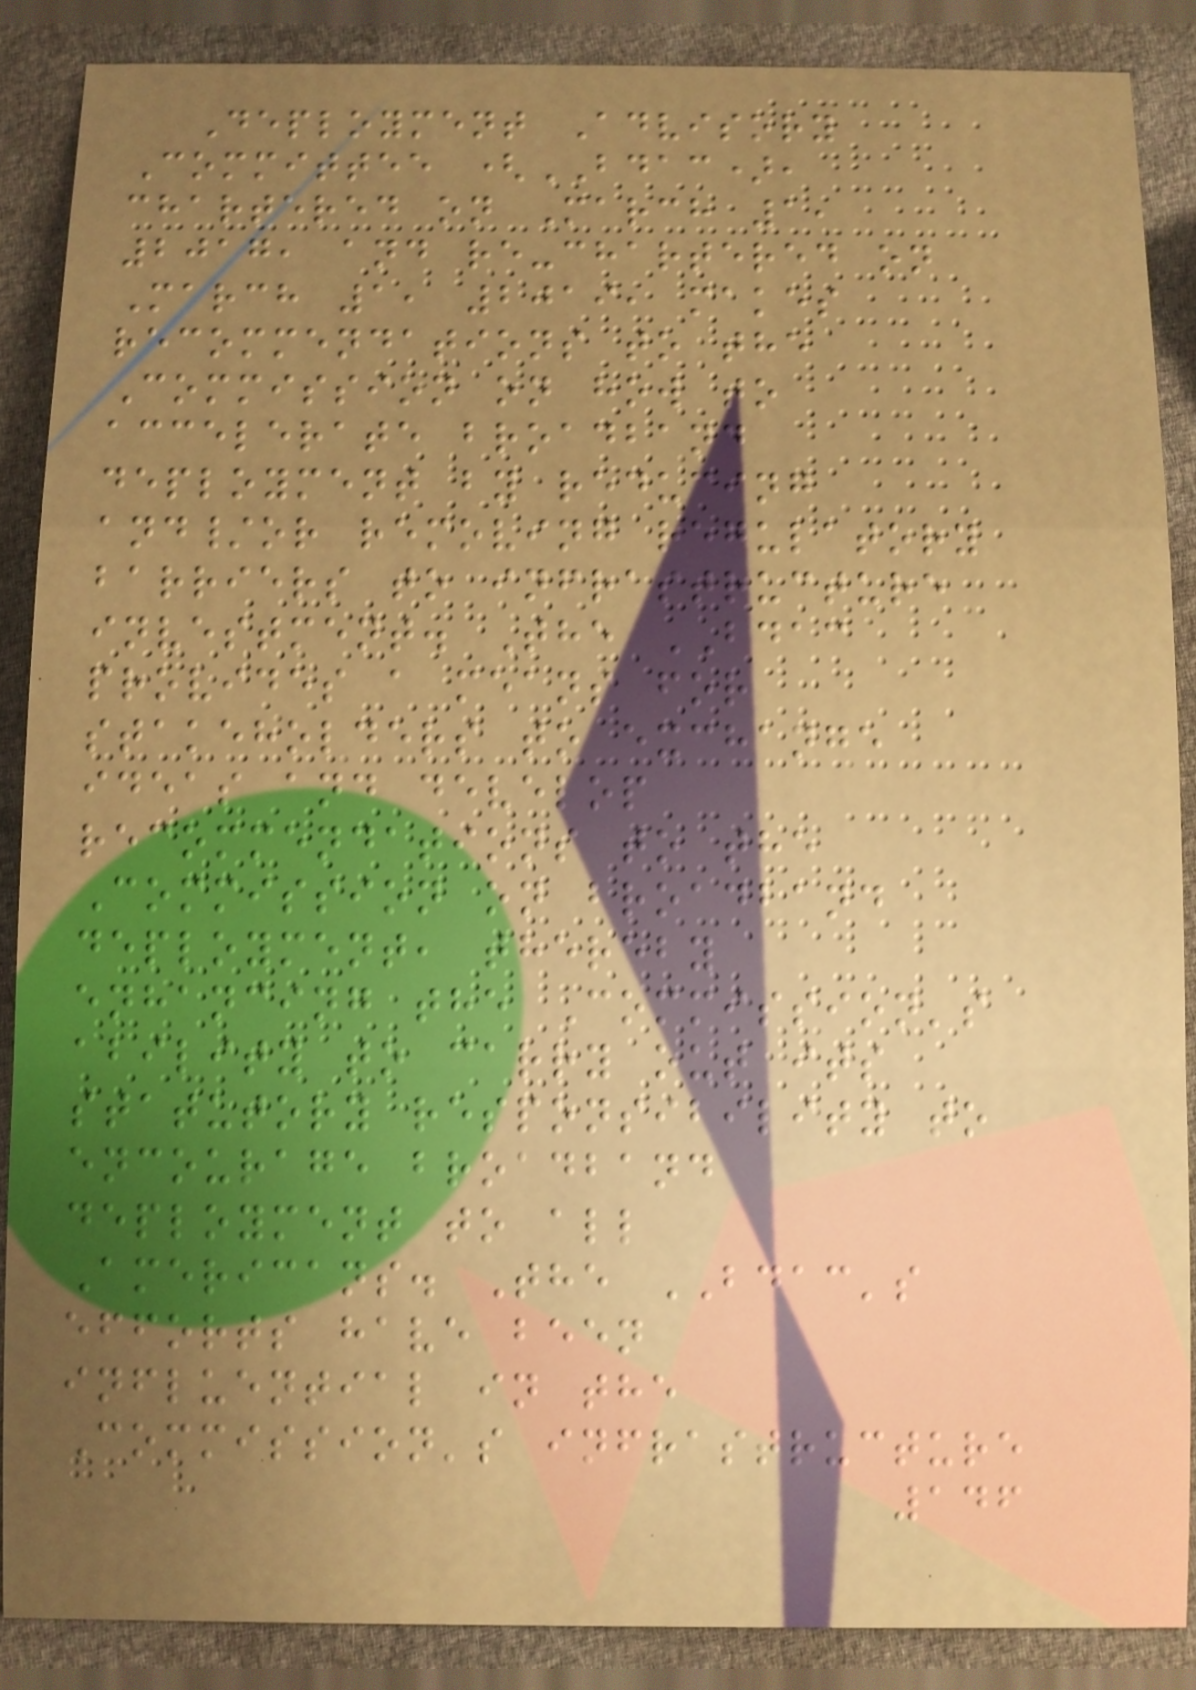Deployment Advisory
Committee (BDAC),
chartered on March 1,
2017, and re-chartered on
March 1, 2019, makes
recommendations to the
Commission on how to
accelerate broadband
deployment by reducing
and/or removing regulatory
barriers to infrastructure
investment. The BDAC
provides a means for
stakeholders to exchange
ideas and develop
recommendations to the
Commission on broadband
deployment, thereby
enhancing the Commission's
ability to carry out its
statutory responsibility to
encourage broadband
deployment to all
Americans. The BDAC's
efforts have been
influential in the
Commission's infrastructure
146
